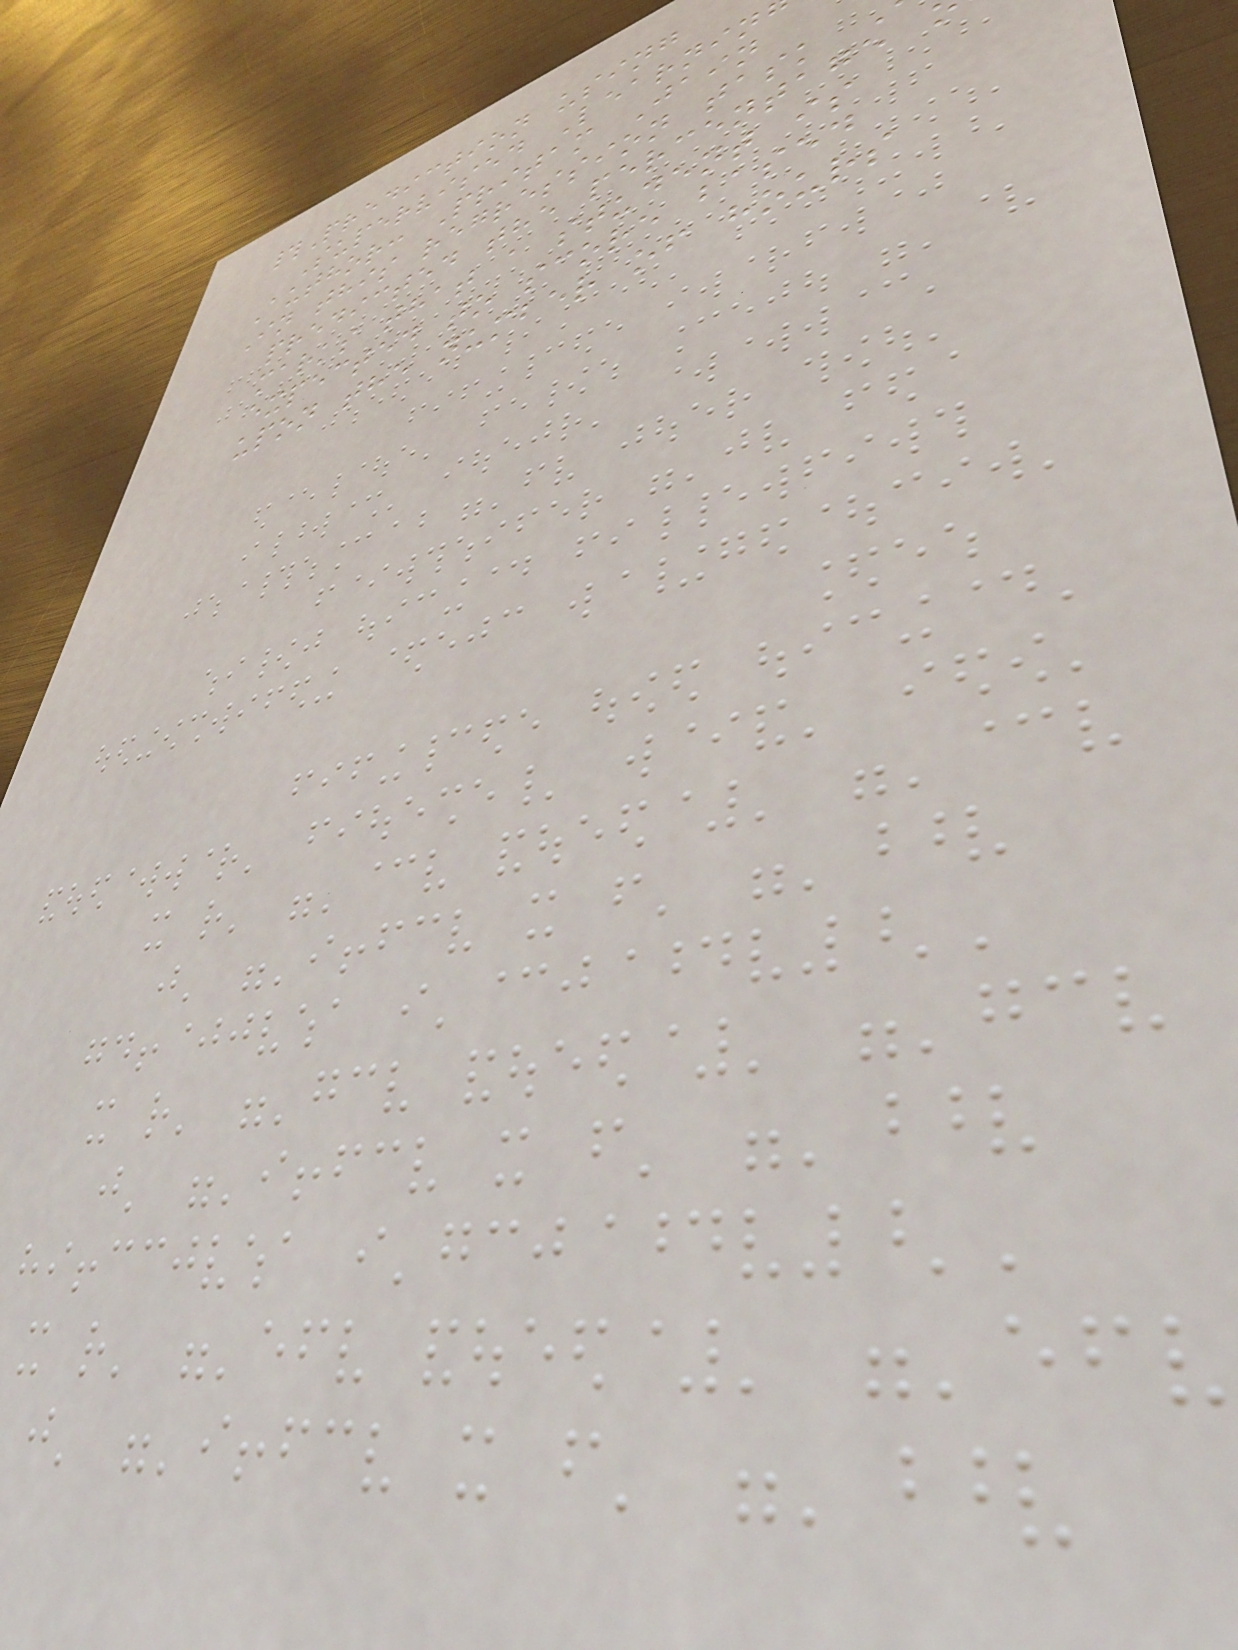#Prediction using
Supervised Learnin
Author: Pritam Jain
In this regression task
predicted the percentage
marks that a student is
expected to score based
upon the number of hours
